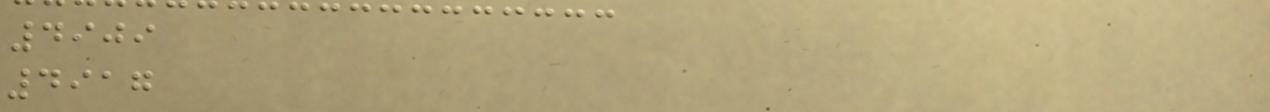4909
4917
